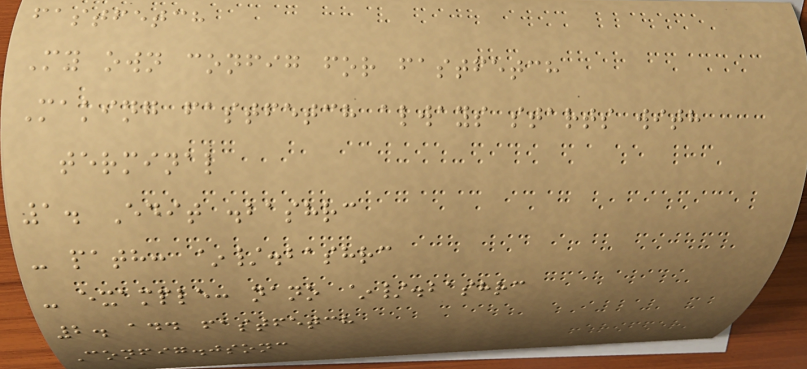fastfetch
My own config for fastfetch
Making fastfetch always starts with
terminal
1. Edit .bashrc
- path: ~/.bashrc
- example: nano ~/.bashrc
2. add fastfetch
Config.jsonc
